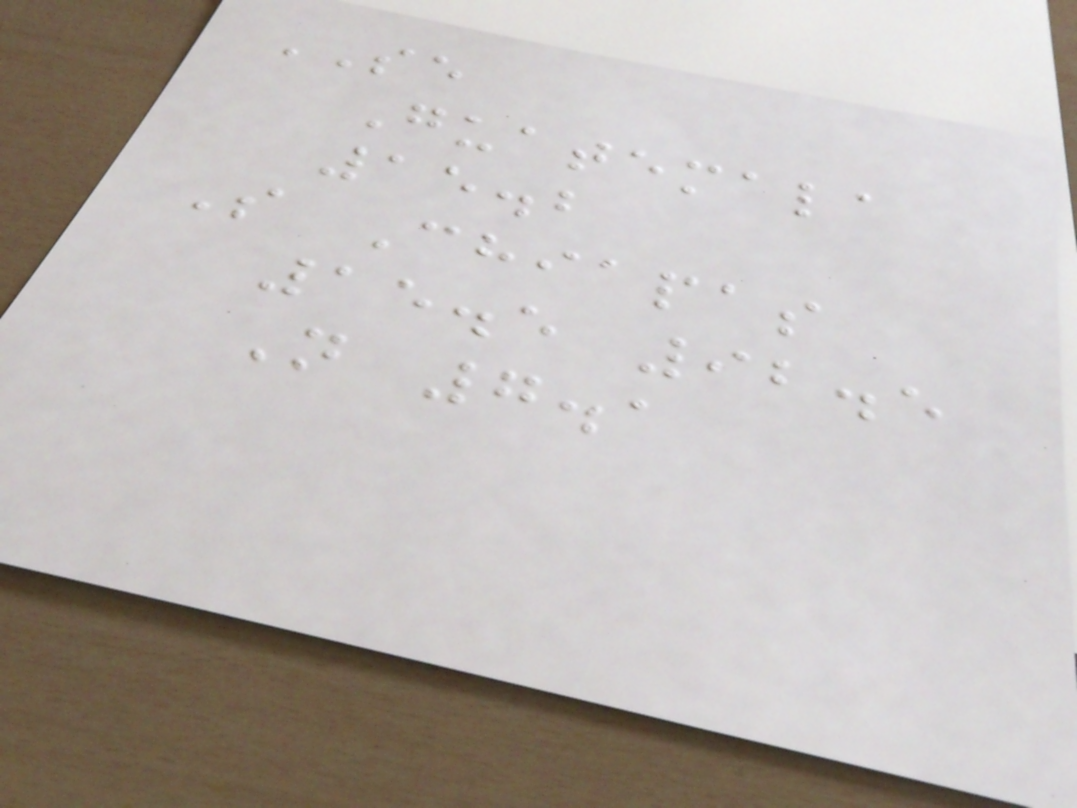SE
Guatemala
15.2
S Chiapas
15.5 92.5
N 7.1
